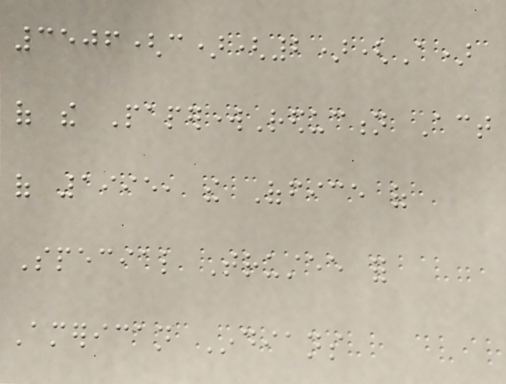3506(c)(2)(A)
of the PaperworkReduction Act
of 1995, the Office of
Special Trustee for
American Indians
